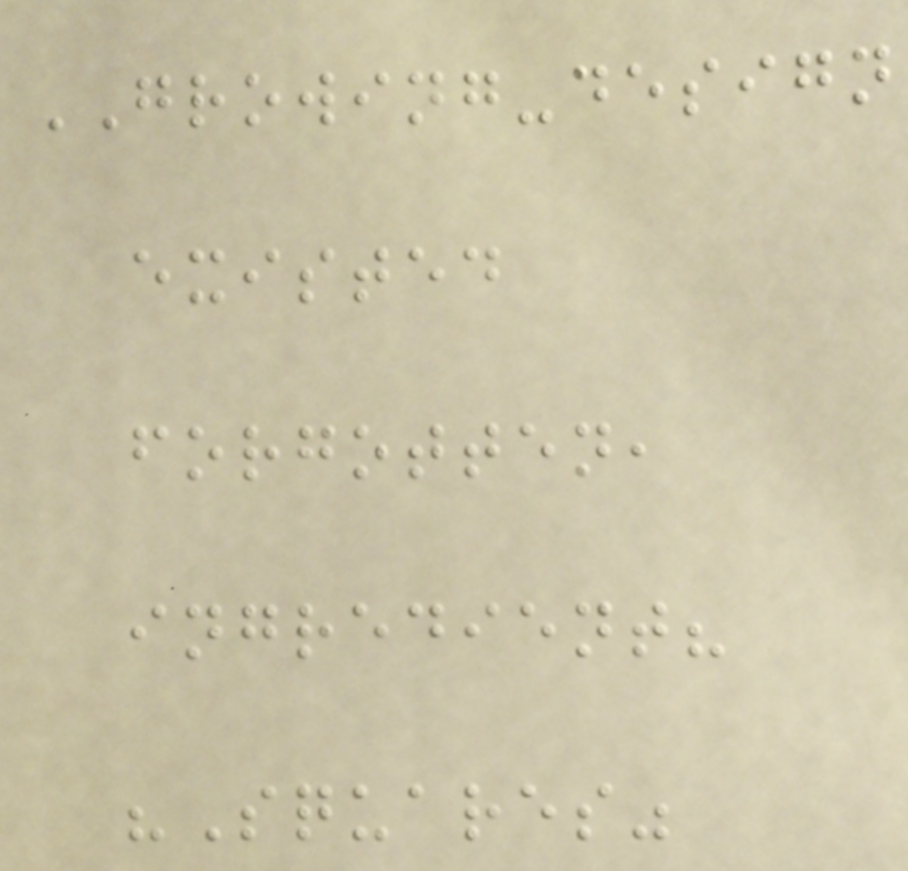GROWING-design
existed
forgotten,
ingredient?
"Squares"
